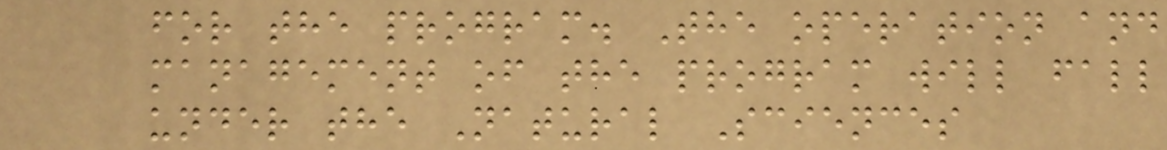for the program. The operation and
management of the program will fall
under the Natural Sciences
